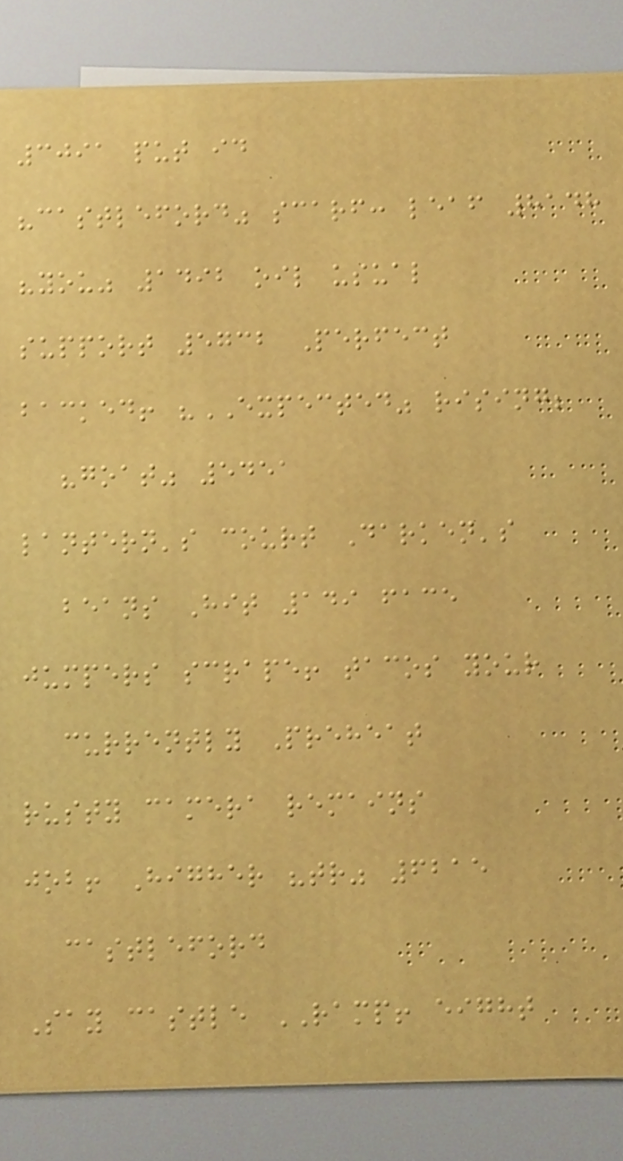3091 put id
"castleford" scarf: leaf 8148
"you" 1492 oil usual
support 5732 Perfect
backed! "EXPECTED" rising;
"goat" 5451
lantern's court Darken's
beans Hit 149 face
jumpers scrape! tacos your
currently Preheat
rusty camera remains
job! Higher "tr" 6215
castleford
Say castle RAMP! eight
